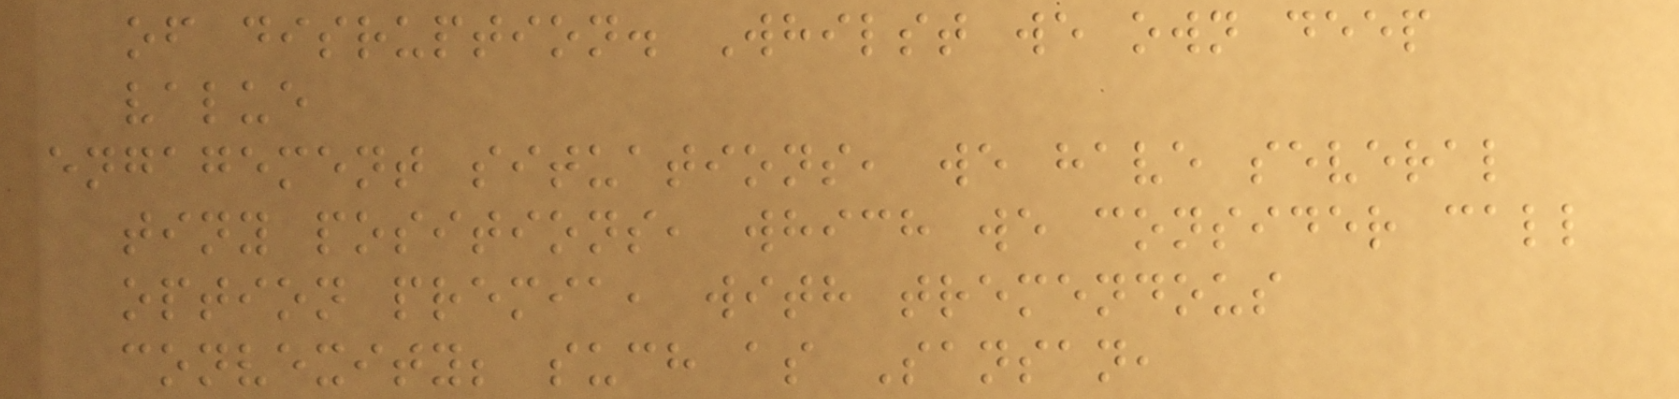of disruption. Whilst we own deep
value
engagement situations, we have several
tiny positions, which we consider call
option premia, with tremendous
convexity; such as Sansan,
